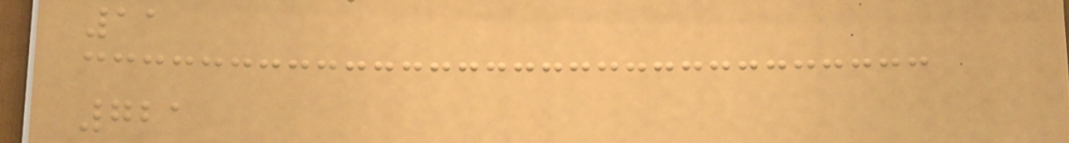11
721
